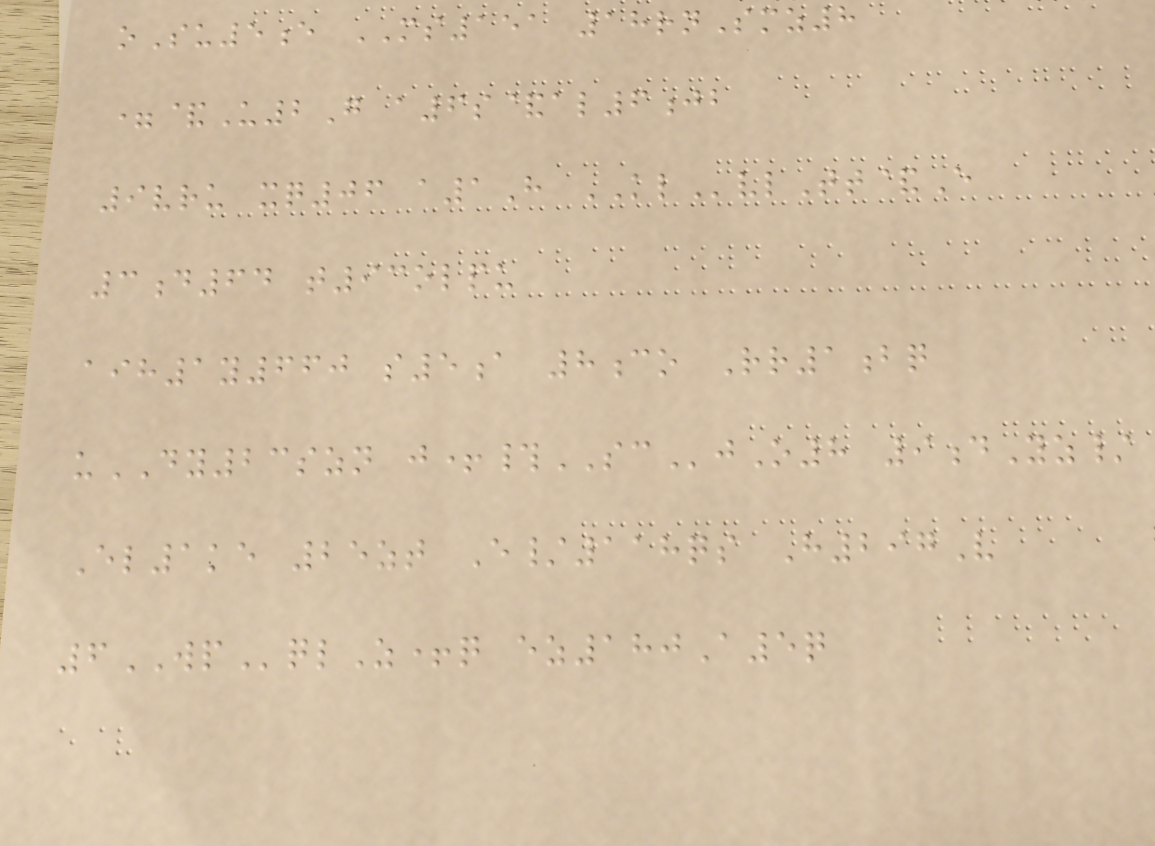oSu5e MS151 18rnSmz8
=&U2G a6s&al6jb
9vru xq06 a1H KLvlTt&E
3d64 t93olpu
aih1y660 s5a 8co Rr1bq
uDY23szn j+#SCjO8 9dYz/
El1ke 25zt E/118qs H297V
6WPqlZ+q ez180A5q
